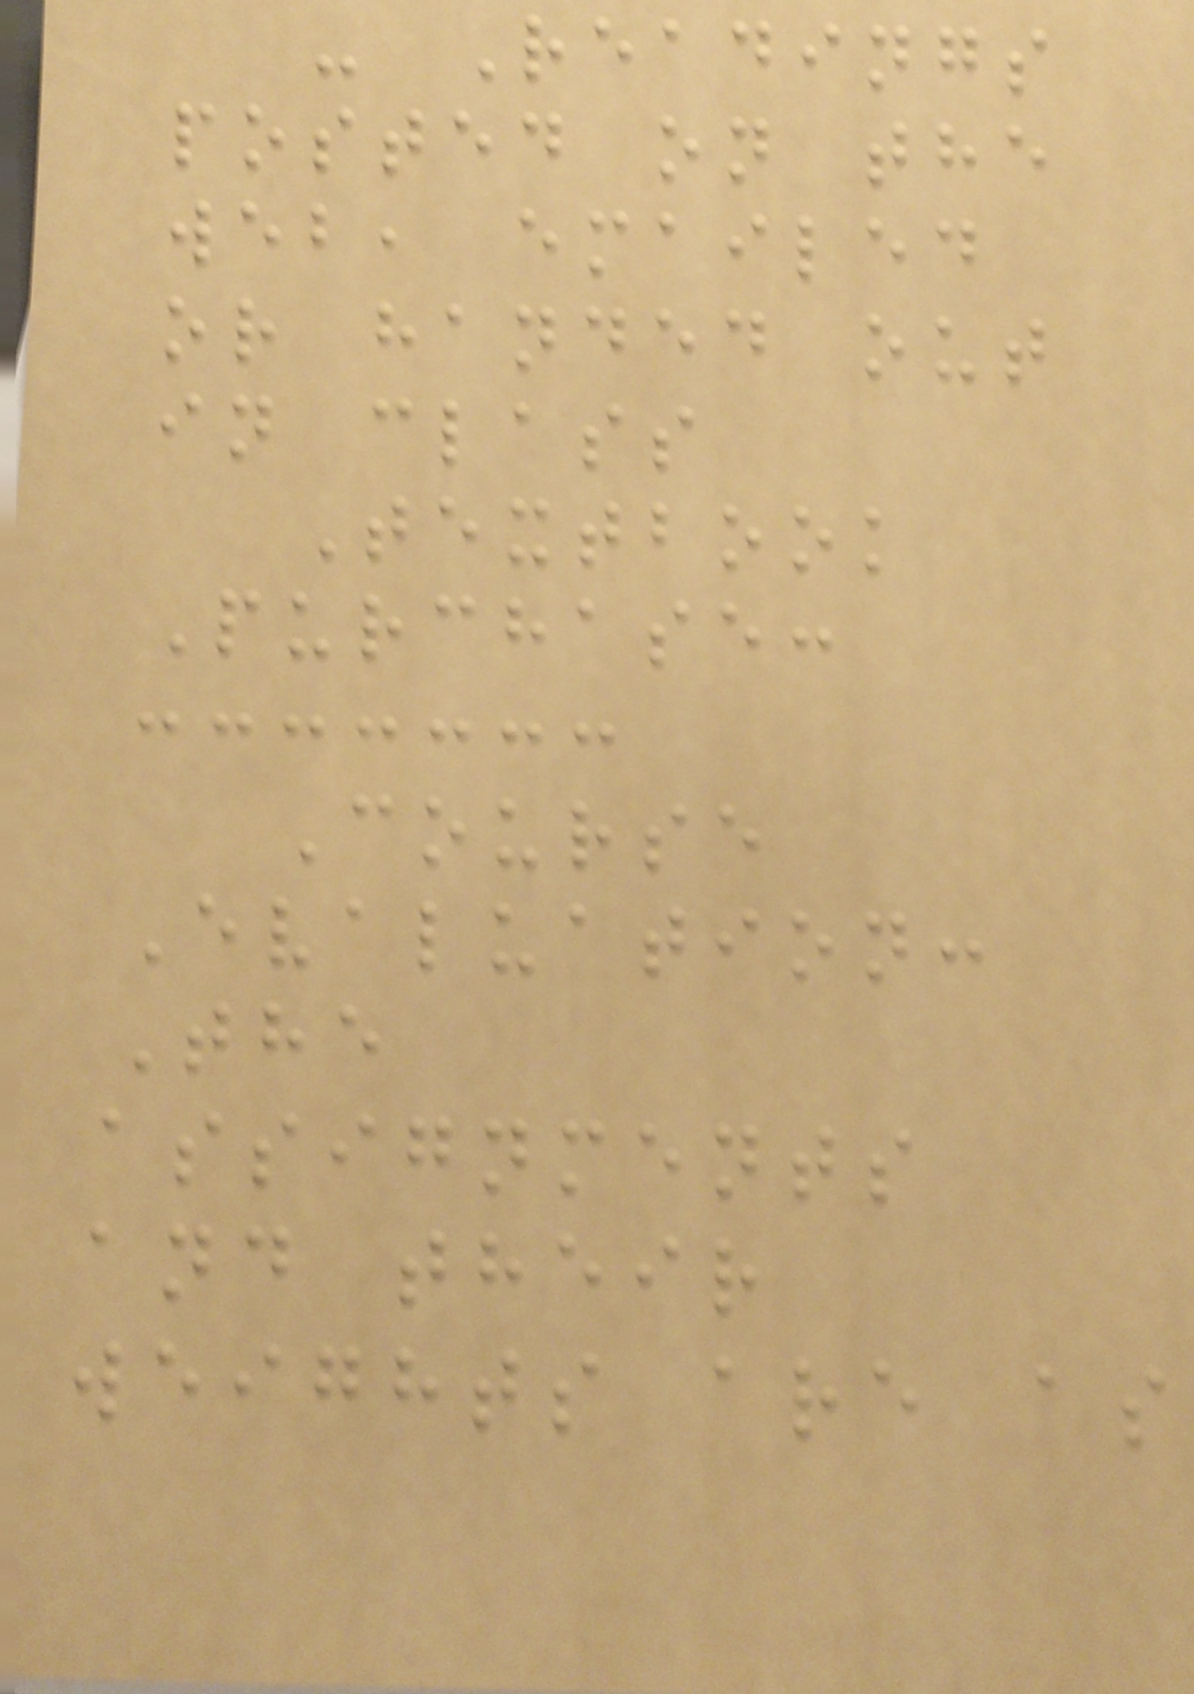- Readings
posted on the
web, emailed
or handed out
in class
Textbook
Purchase:
Course
Evaluation:
The
assignments
and their
weights are as
